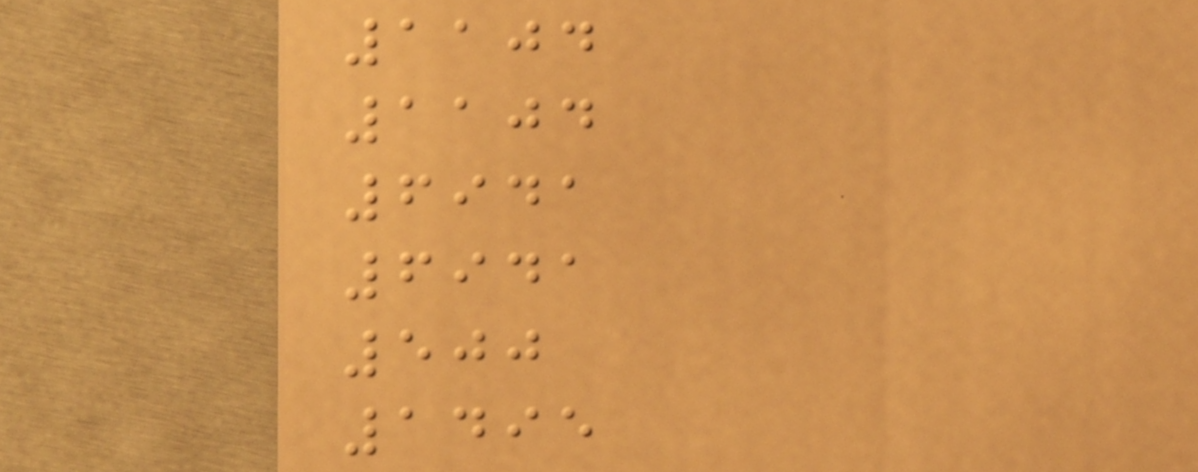1104
1104
6941
6941
500
1495
